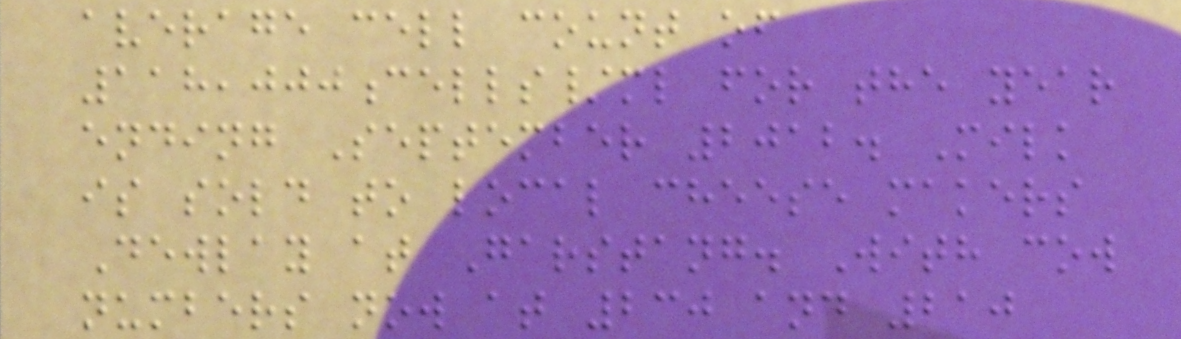average cell count of
118,000cells/ml for the year
ending September 2012. Milk
is sold to local cheese makers
Dewlay at Garstang. With cow
numbers now at 230 and 210
